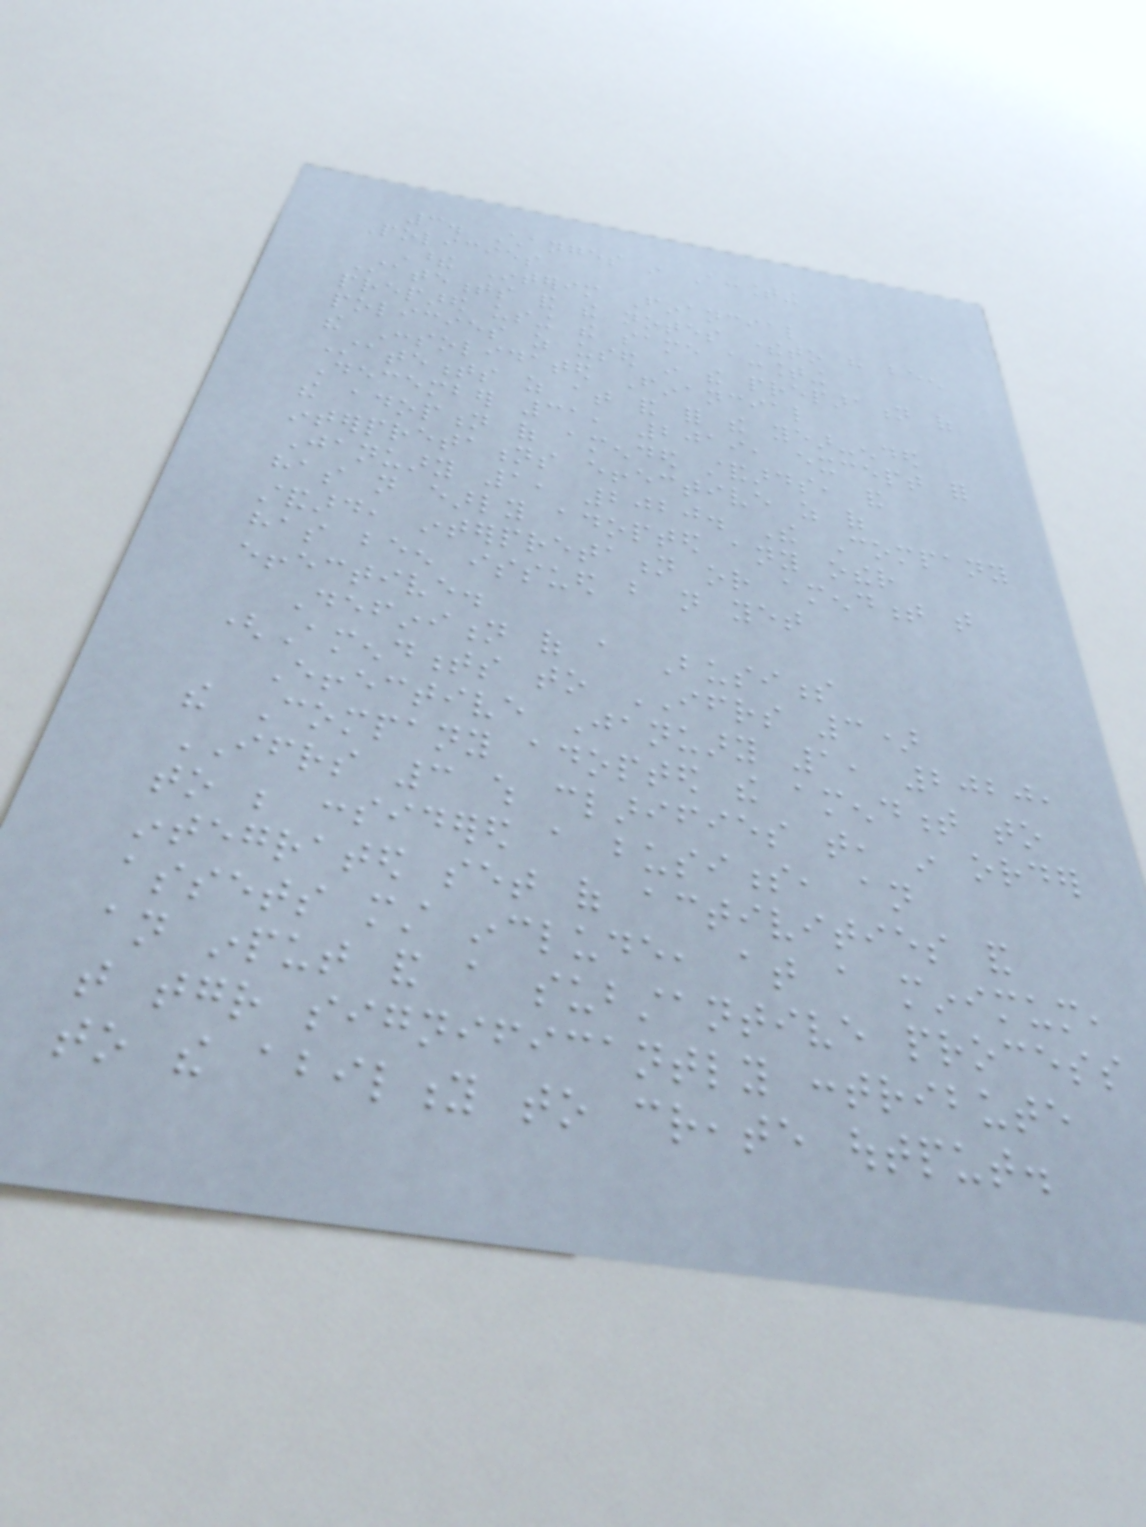3. Changes in Accounting
Policies
These Interim Financial
Statements and the notes thereto have been
prepared using the same accounting
policies as used in the preparation of
the Consolidated Financial
Statements as at and for the year-ended
December 31, 2019, except for
the adoption of amended standards, and
interpretations effective as of
January 1, 2020. The Company
has not early adopted any other
standard, interpretation or amendment that
has been issued but not yet
effective.
Definition of a Business
(Amendments to IFRS 3)
Effective January 1, 2020,
the Company adopted the amendment to
IFRS 3 which clarifies that, in order
to be considered a business, an
integrated set of activities and
assets must include, at a minimum,
an input and a substantive process
that together significantly contribute
to the ability to create output.
